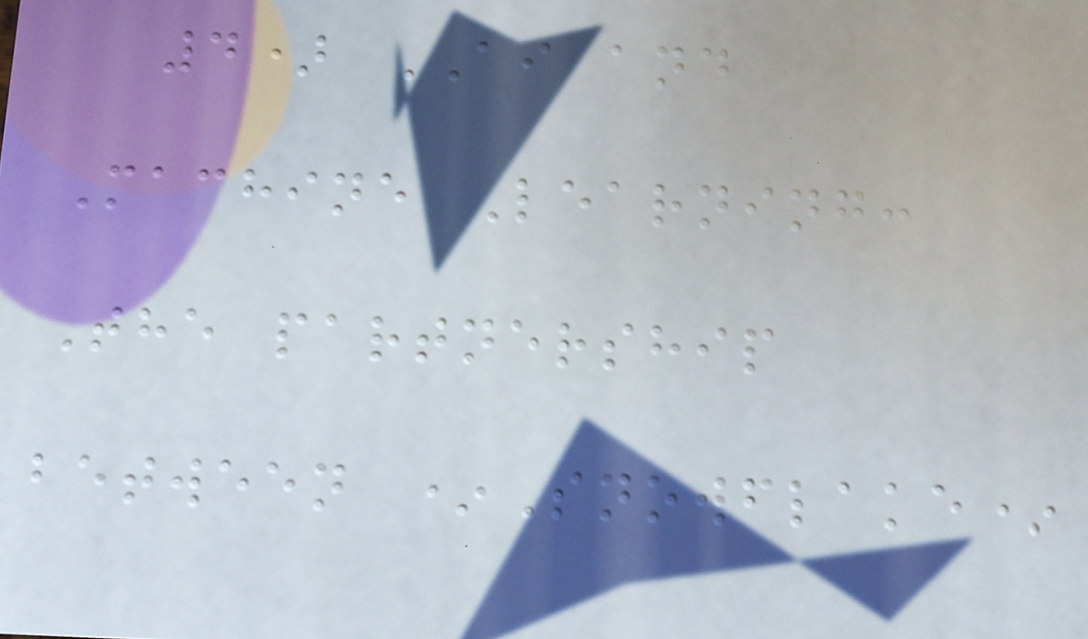4) AI and
Machine Learning:
The partnership
between *Snowflake*
